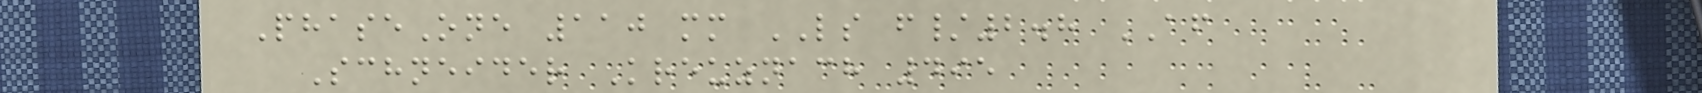PhaseOne 110 mm LS f/2.8 AF
Schneider Kreuznach 495
